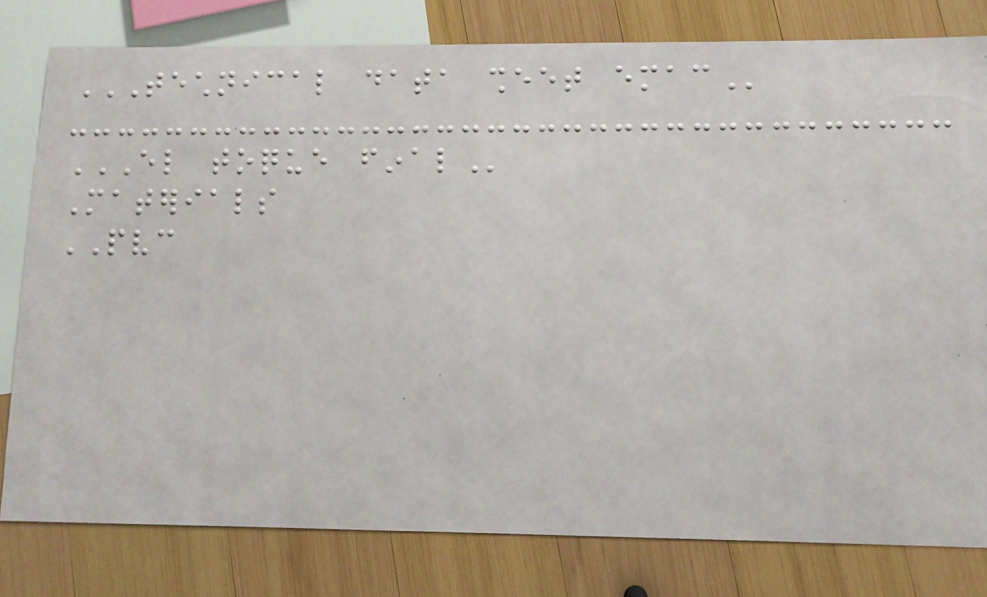TECHNICAL DATA SHEET EMAC
EL TOQUE FINAL
Materials
PVC
